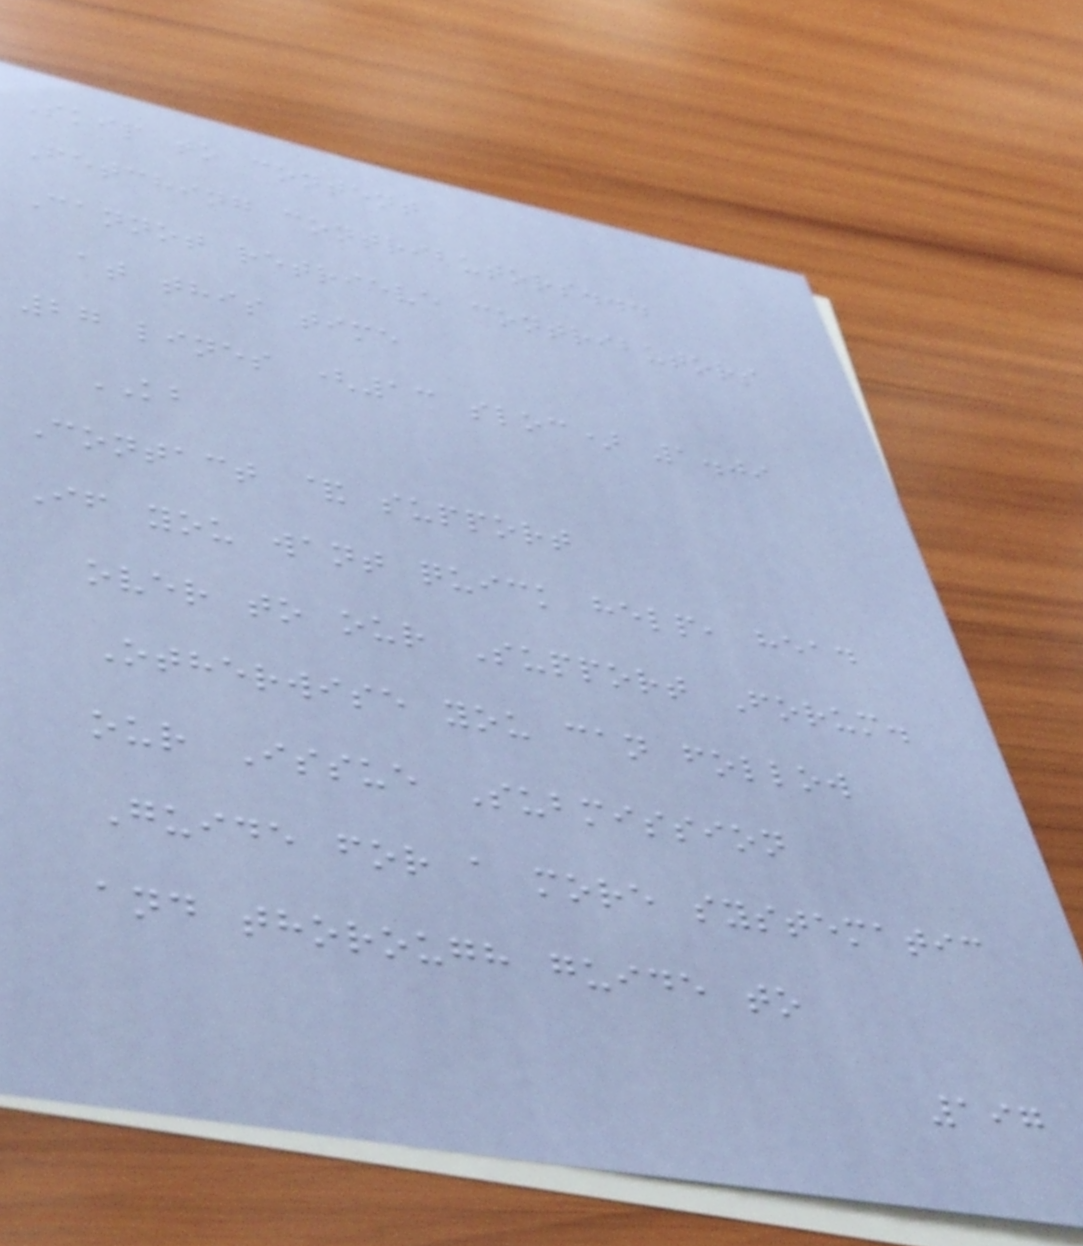Skip to content
Fetching contributors...
Cannot retrieve contributors
at this time
27 lines (13 sloc) 1.09
KB
Contact & support
If you want quick help, head
over to our Support Forum.
Otherwise you can follow
our Issue Submission
Guide for a more systematic
and thorough guide to
197
